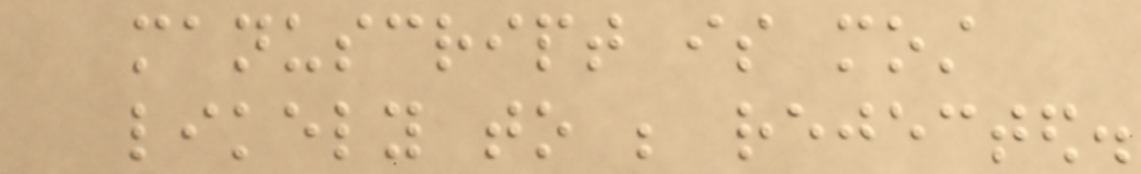manuscript is most
likely to be rejected.
